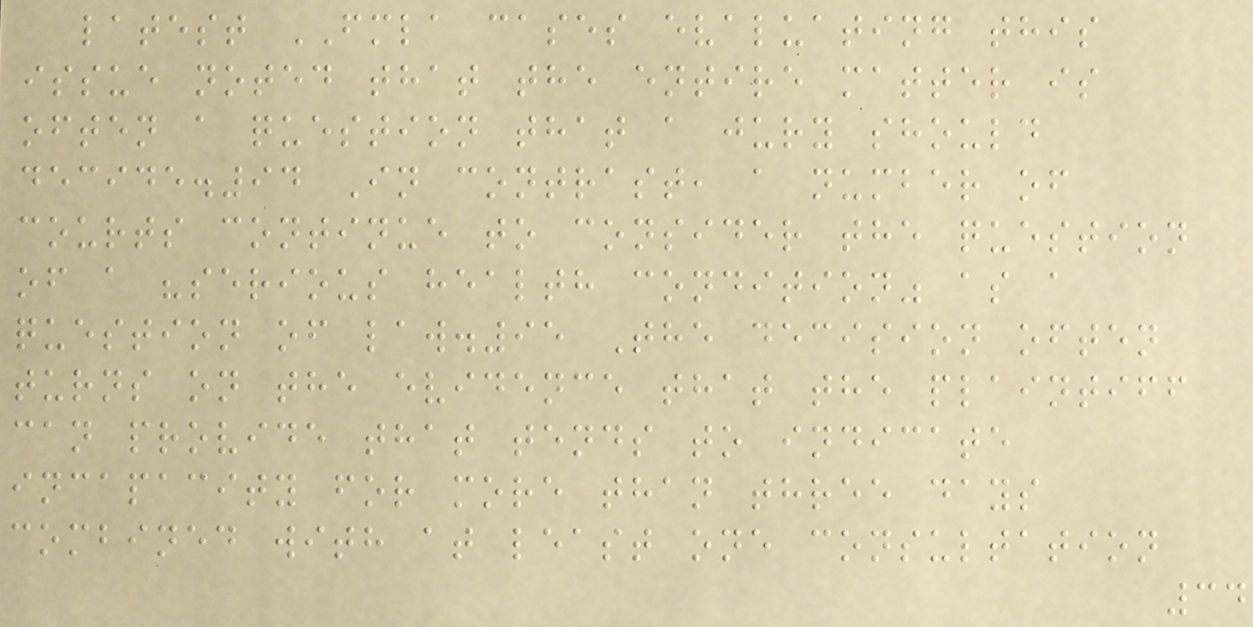latest FMLA cases evaluating this
issue noted that the entire matter is
often a question that a jury should
decide.94 In contrast, a number of
courts continue to consider the question
of a "serious health condition" as a
question of law.95 The decision often
turns on the evidence that the plaintiff
can provide that tends to indicate
incapacity for more than three days
combined with at least one consultation
34
